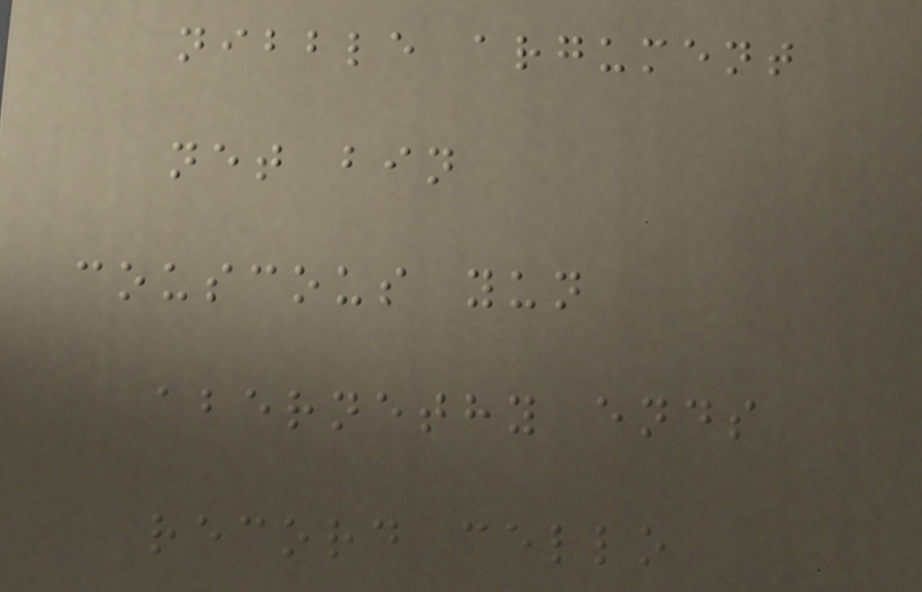nibble argument
net bin
couscous yun
abernethy ends
record cello
